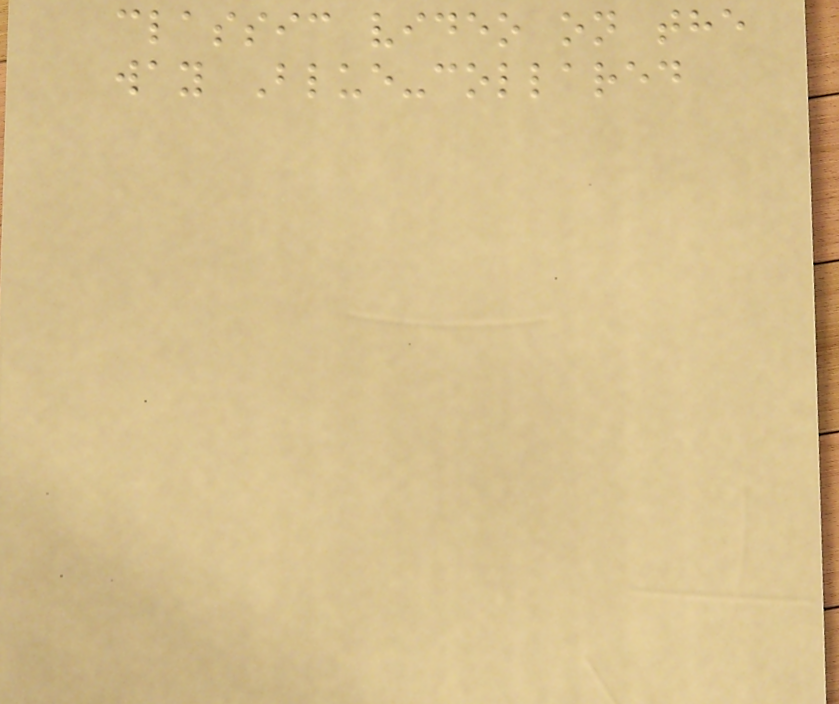classic video on the
way Blue-collared
